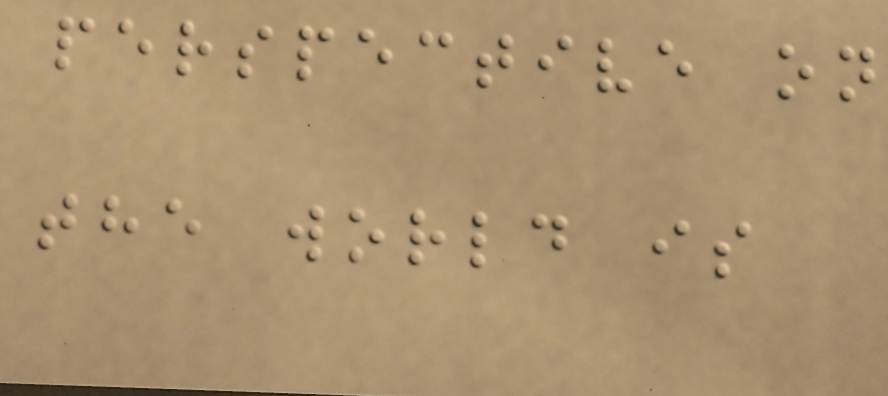perspective on
the world is
